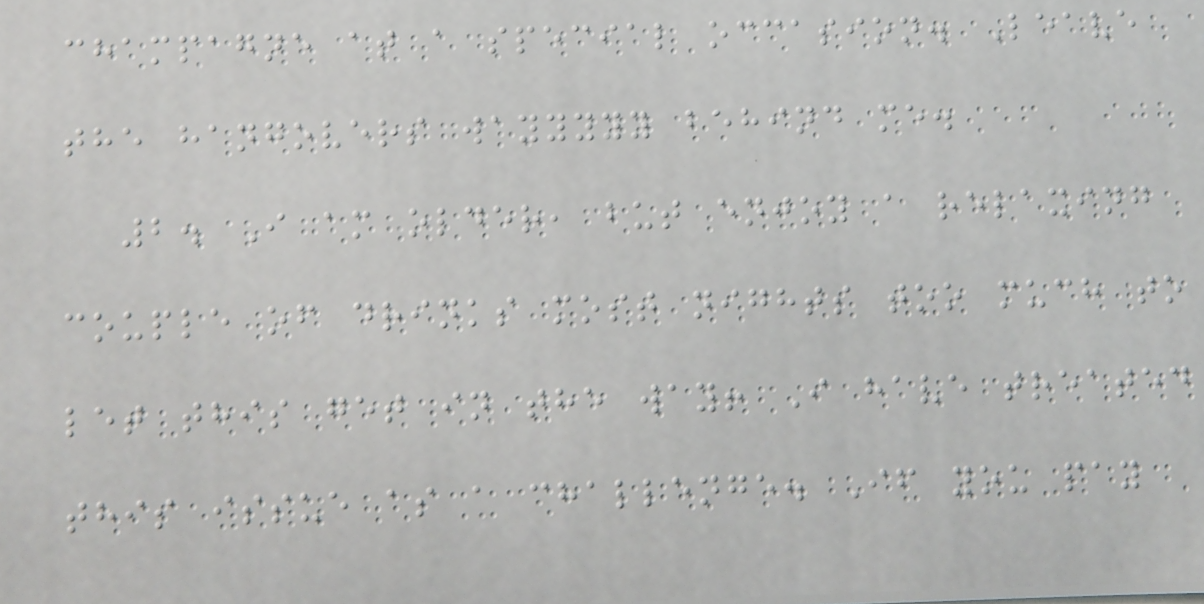champagne at a special occasion. Leave
the hangovers wayyyyy behind me.
2. I am older, but enjoy a relaxing
couple of drinks most nights too much to
let this get in the way! I have treated
this issue as a challenge. If you pay
